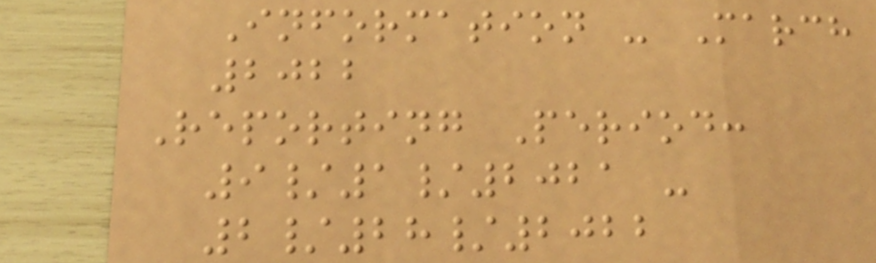Information - March
2022
Reporting Period:
9/1/2021 -
2/28/2022
